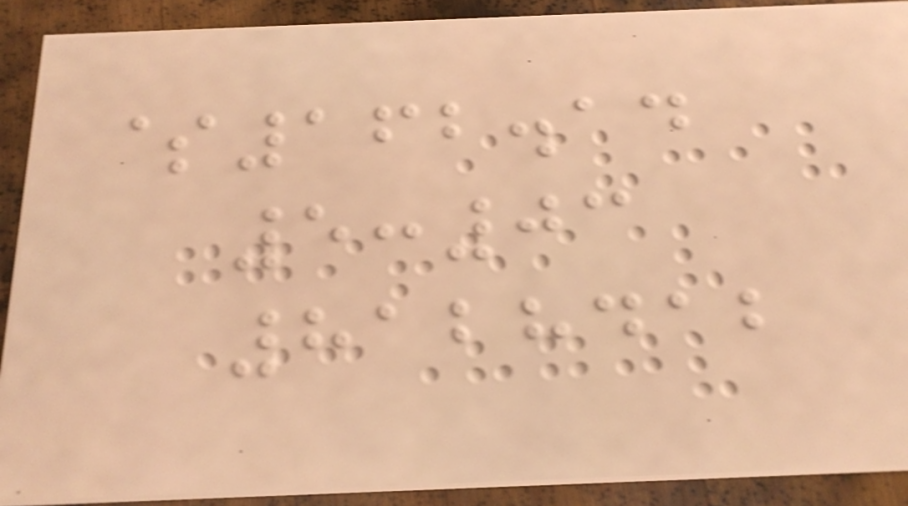$162.14
5:03
8128412
